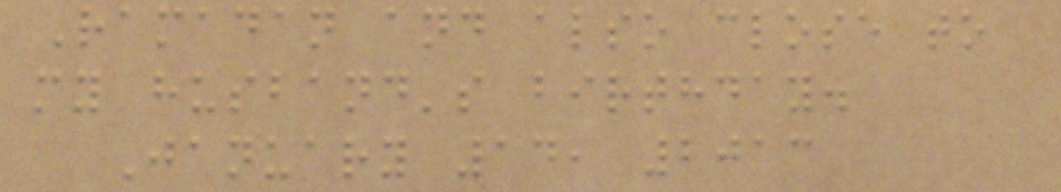Ramadan and also close to
my husband's birthday.
January 14, 2013
